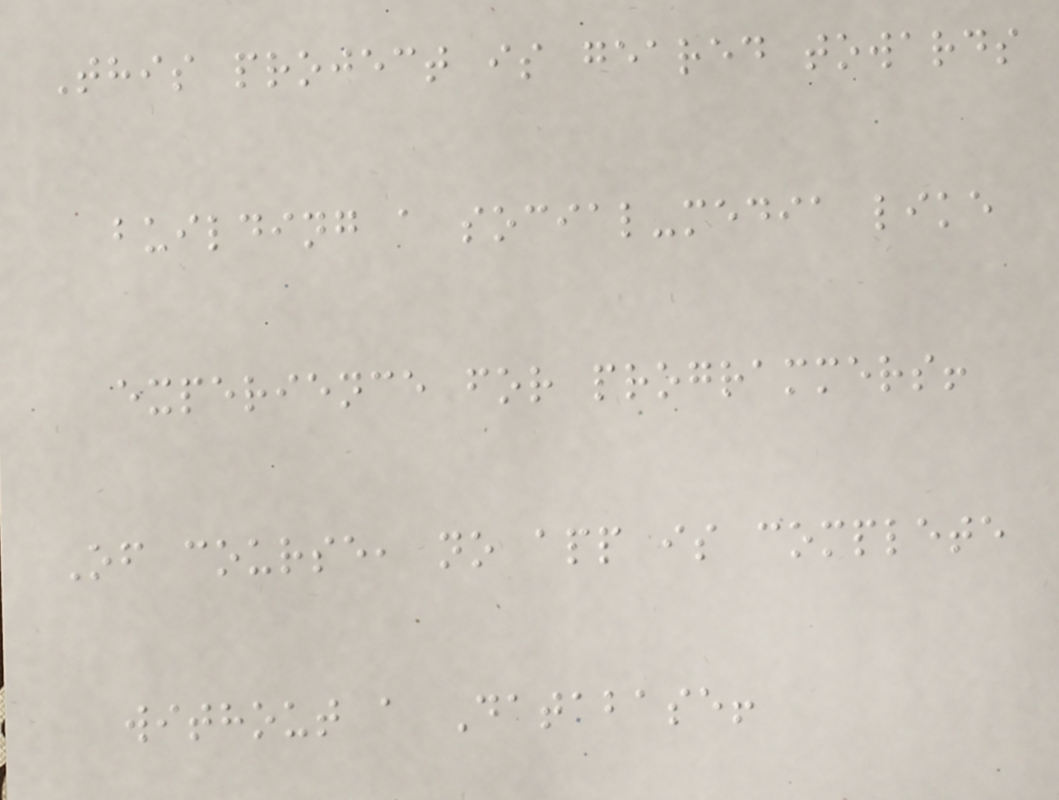This project is geared towards
building a social-media like
experience for programmers!
Of course, no app is complete
without a Database!
